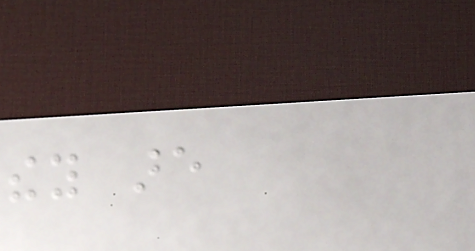they are
